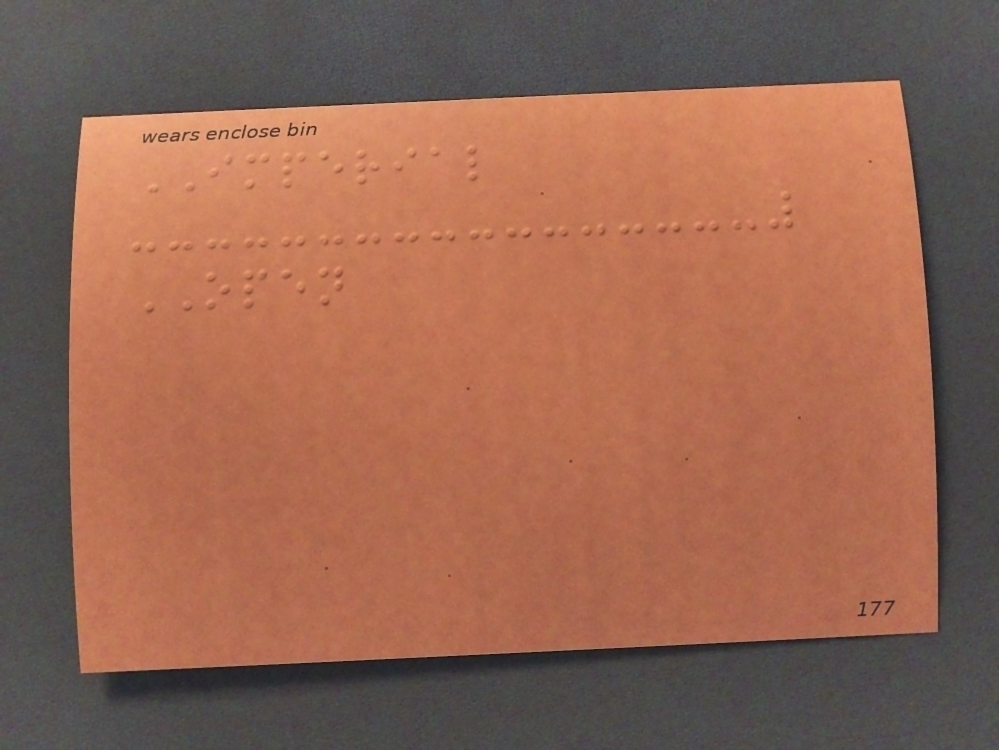IMPERIAL
OPEN
